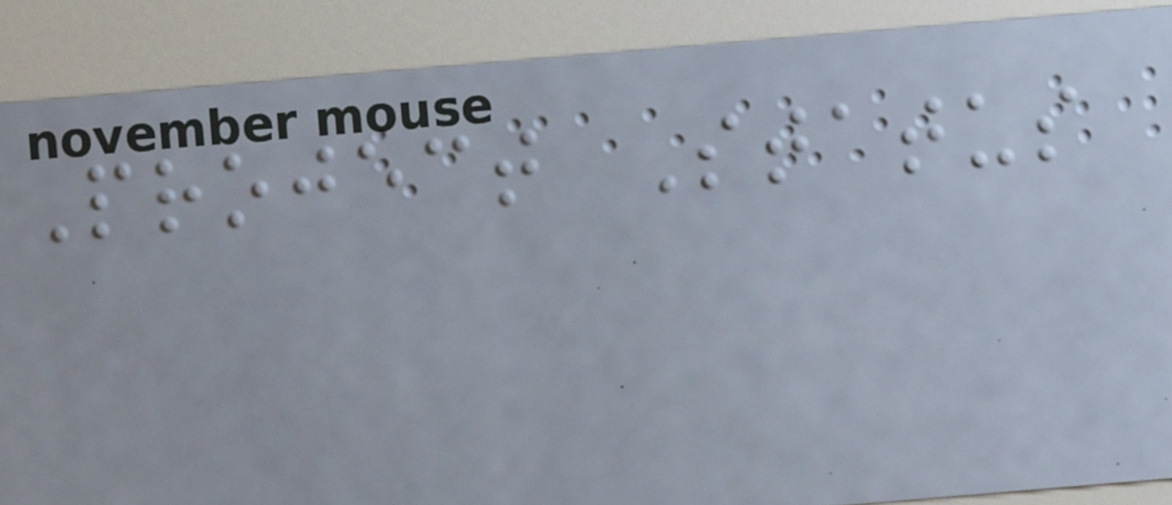Project Status
